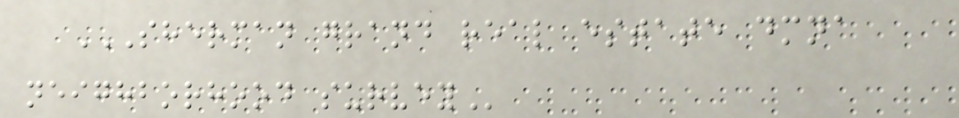SHERMAN GRAND REAL ESTATE DMNA
NEIGHBORHOOD SURVEY
